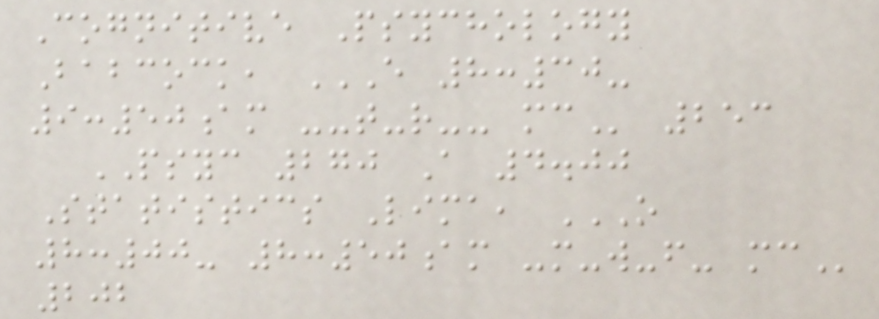Cognitive Psychology
Babcock, E 8:30-
9:50AM --T-R-- MC 253
PSYC 270 A 4.00
Statistics Lima, O
8:00- 8:50AM -M-W-F- MC
202
